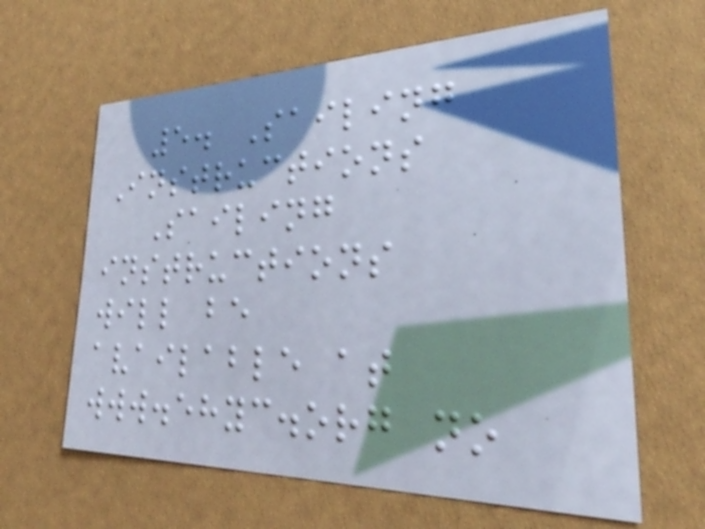5. Sailing
Instructions
Sailing
instructions
will be
available at
www.ehyc.org no
